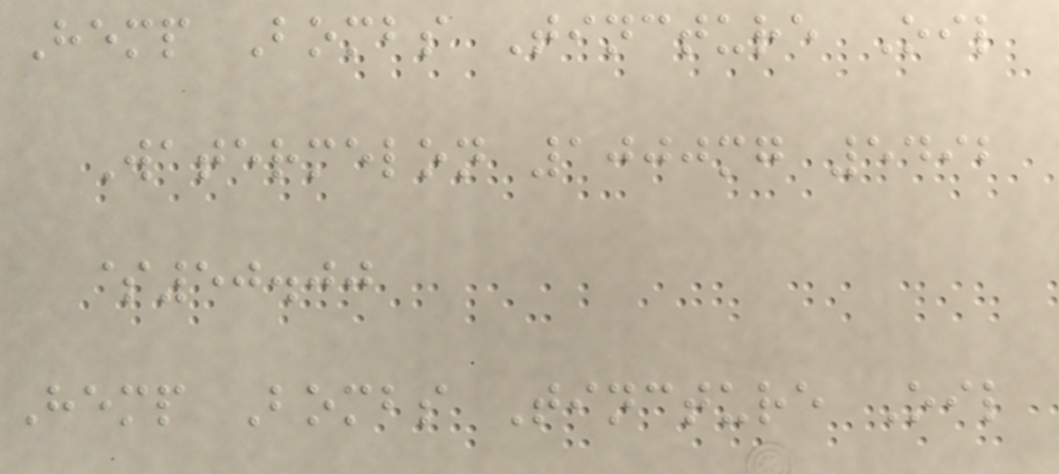Hemp Bombs Tincture Oil
Watermelon 1000mg 5492
$50.00
Hemp Bombs Tincture Oil
